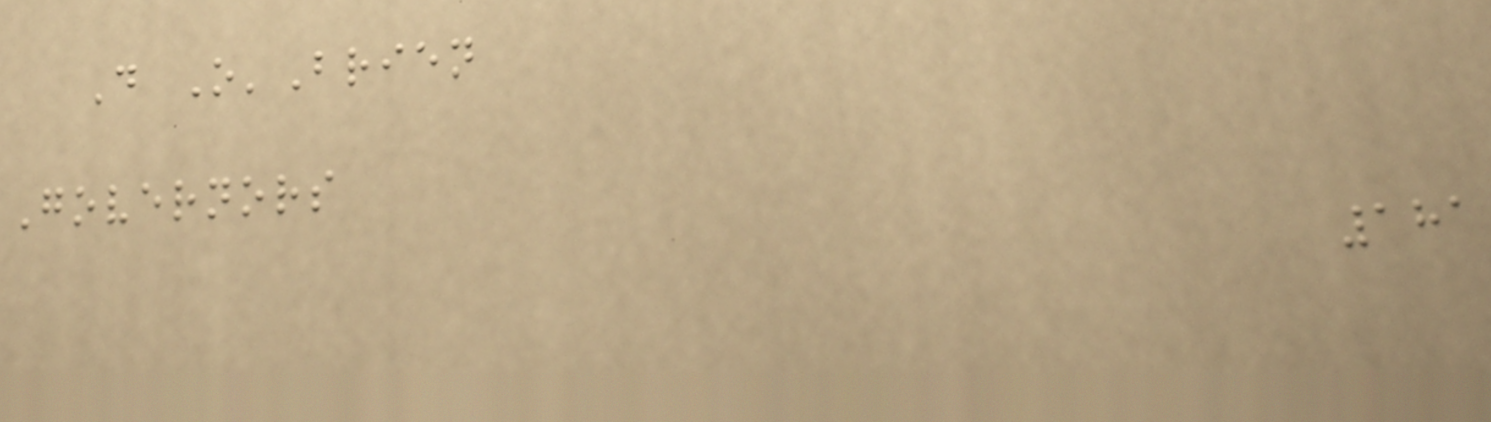D O'Brien
Governors
181
